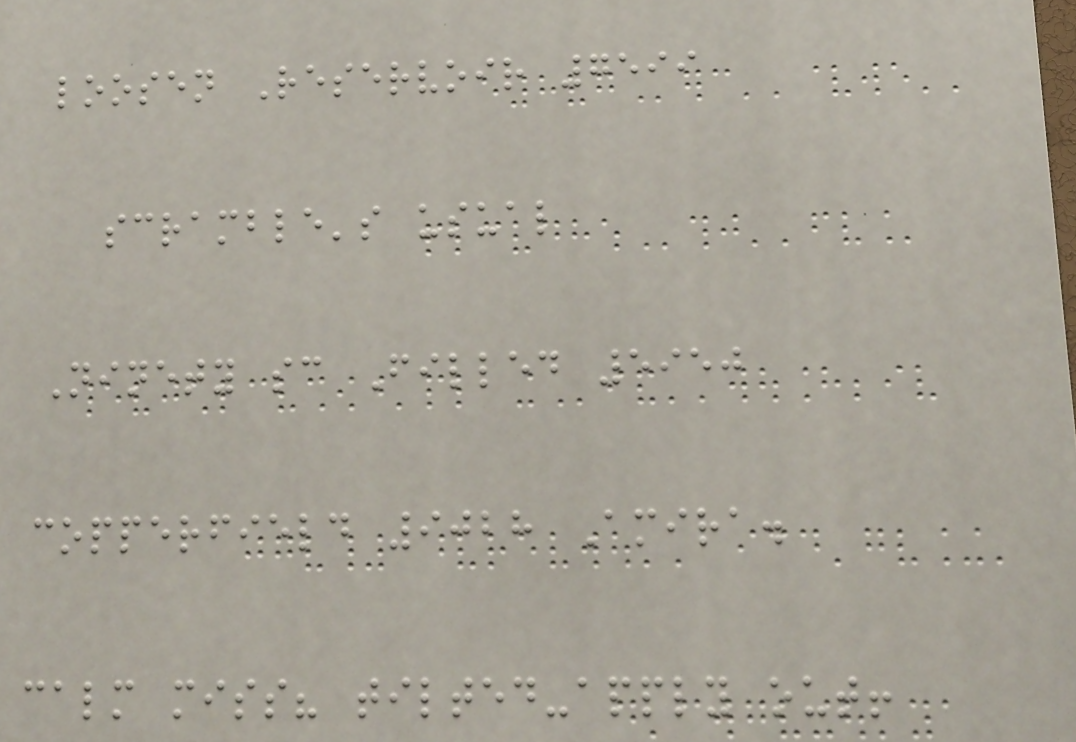loosen Reservoir 7599
scramble's usual
Ninety sc Filled 5950
copperfield 9028 Amira.
calm miss? tilted-apply out!
